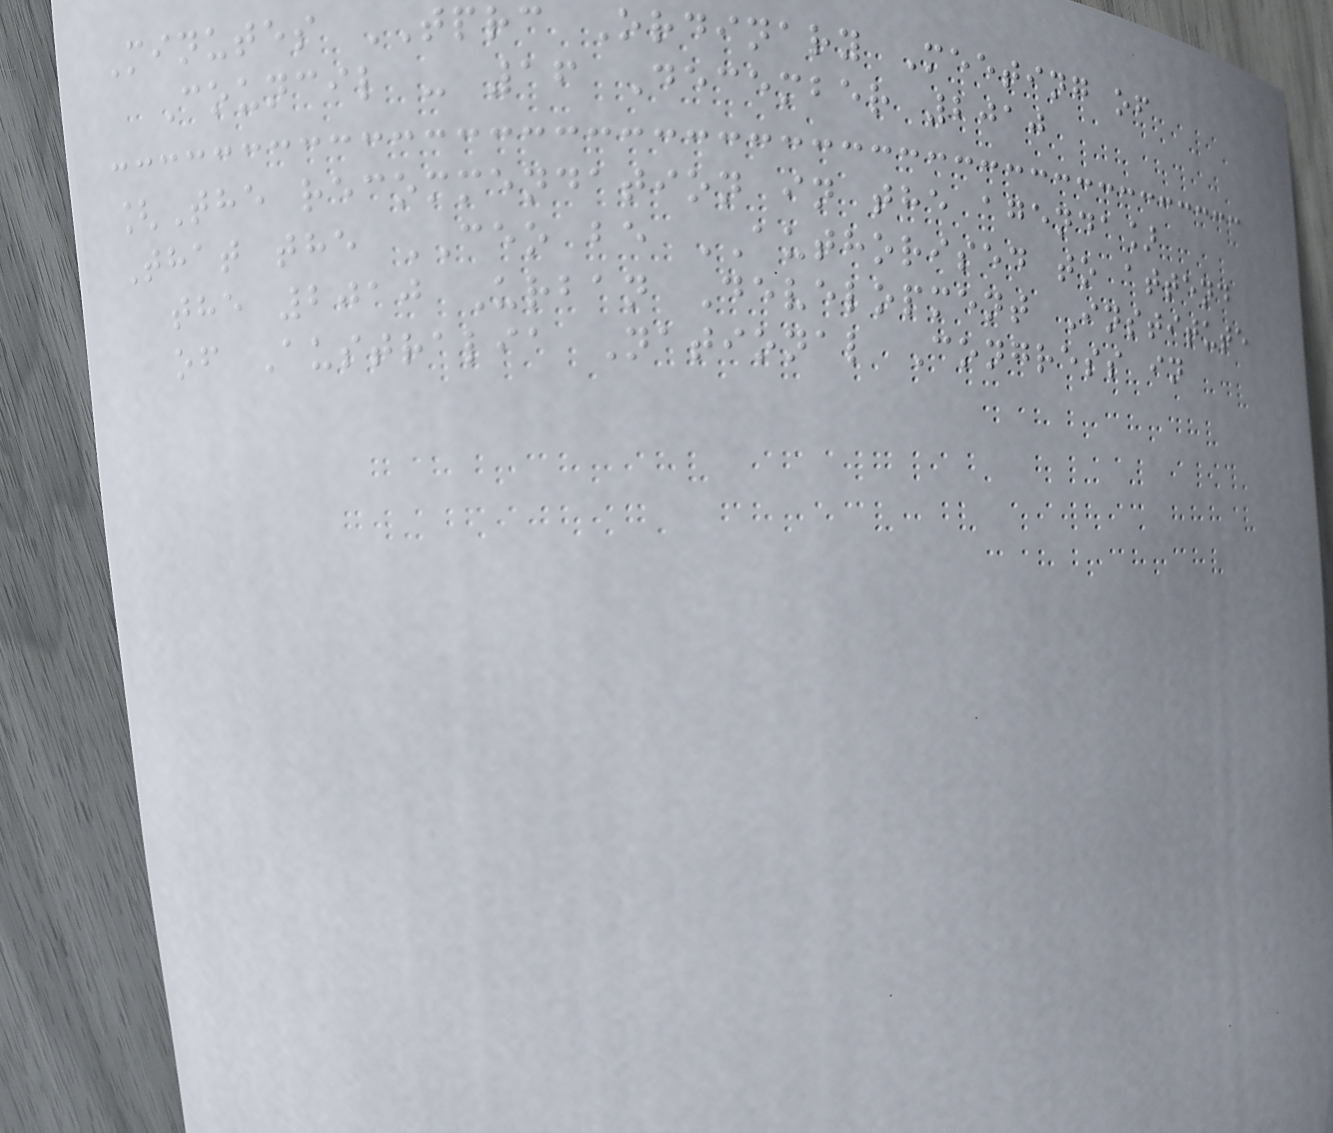Minutes TPRC Ordinary Meeting of
Council - 16 December 2010
[The recommendation in the agenda]
That the CEO be AUTHORISED to attend
the 2010 Urban Development Institute
of Australia National Congress in
